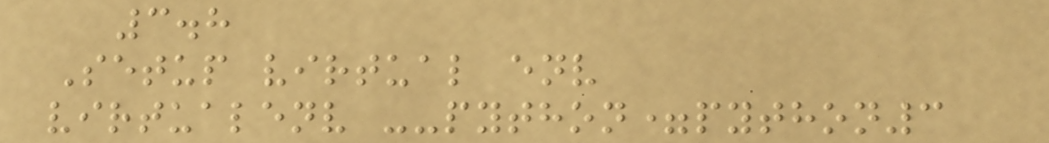3.8
Setup virtual env
virtualenv --python=python3
